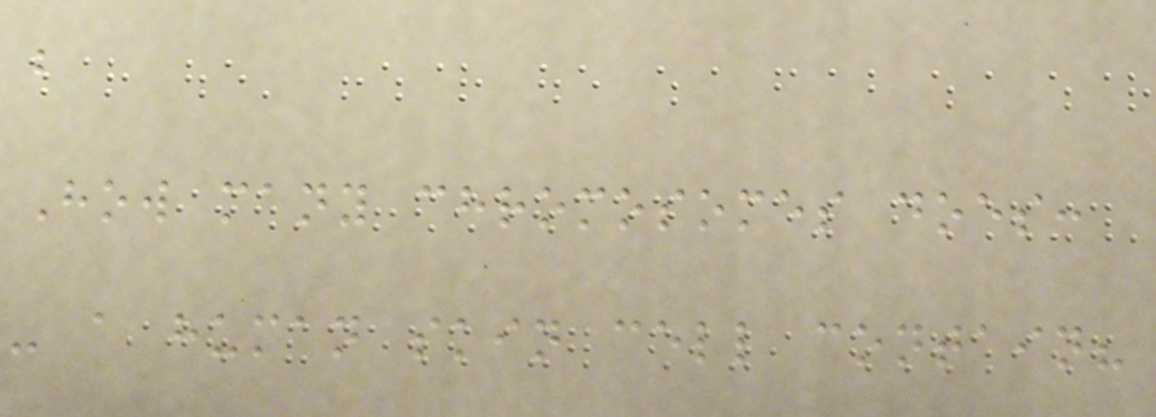b
How many chromosomes does:
- a human skin cell contain?
